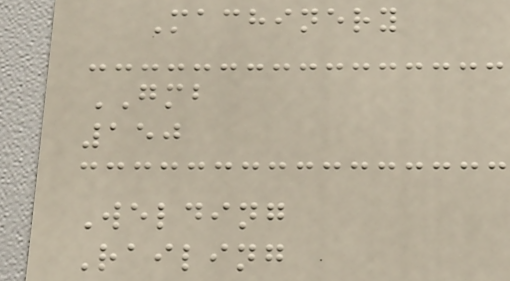Machinery
GMB
150
Welding
Railing
